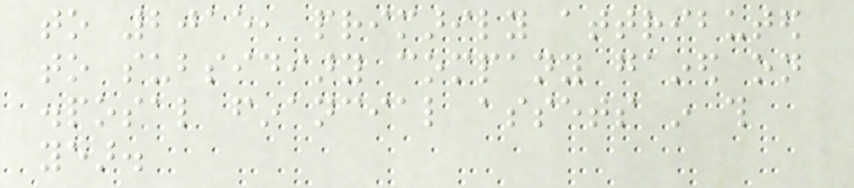to 2015, primarily attributed
to subsidiary company gained on
disposal financial assets in this
year.
